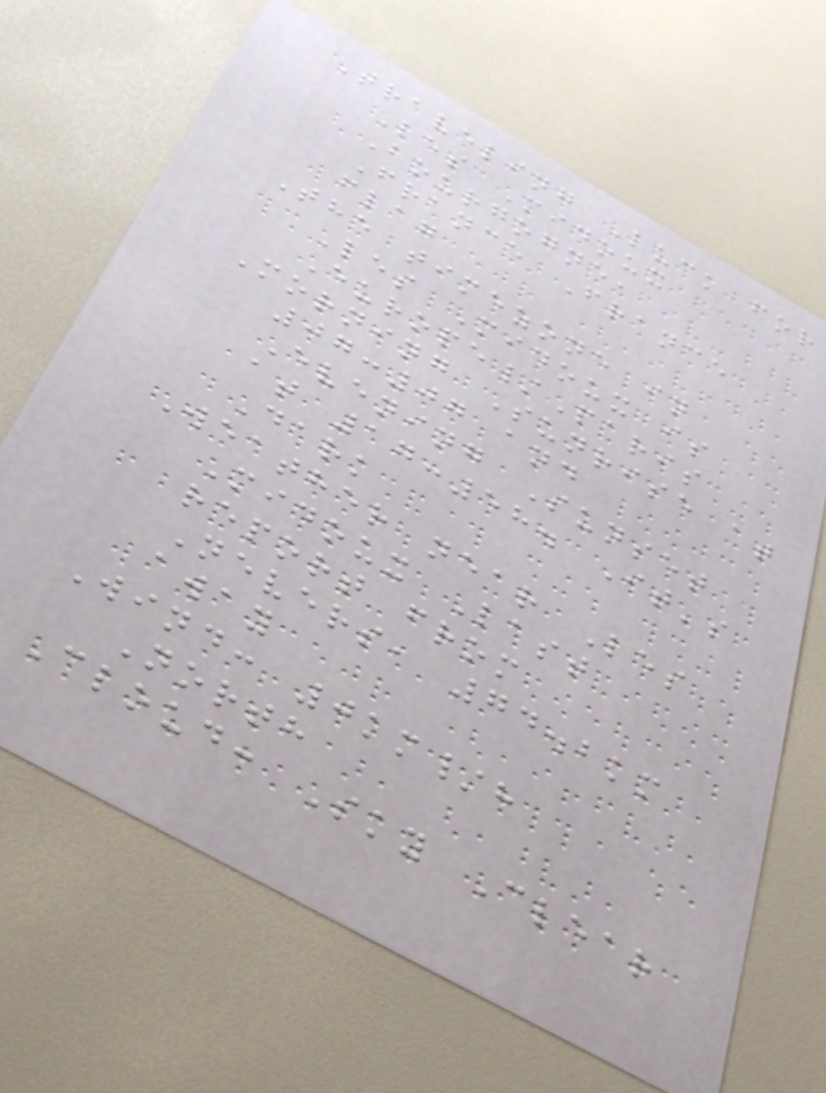Traveling Luck for
Les Midoux
Bourgogne,
France France
flag
The timezone in
Les Midoux is
Europe/Paris
Morning Sunrise at
07:07 and
Evening Sunset
at 17:58. It's
Dark
Weather near Les
Midoux Last
report from
Nevers, 74.2km
away
Wind: 0km/h
North
Cloud: Sky Clear
